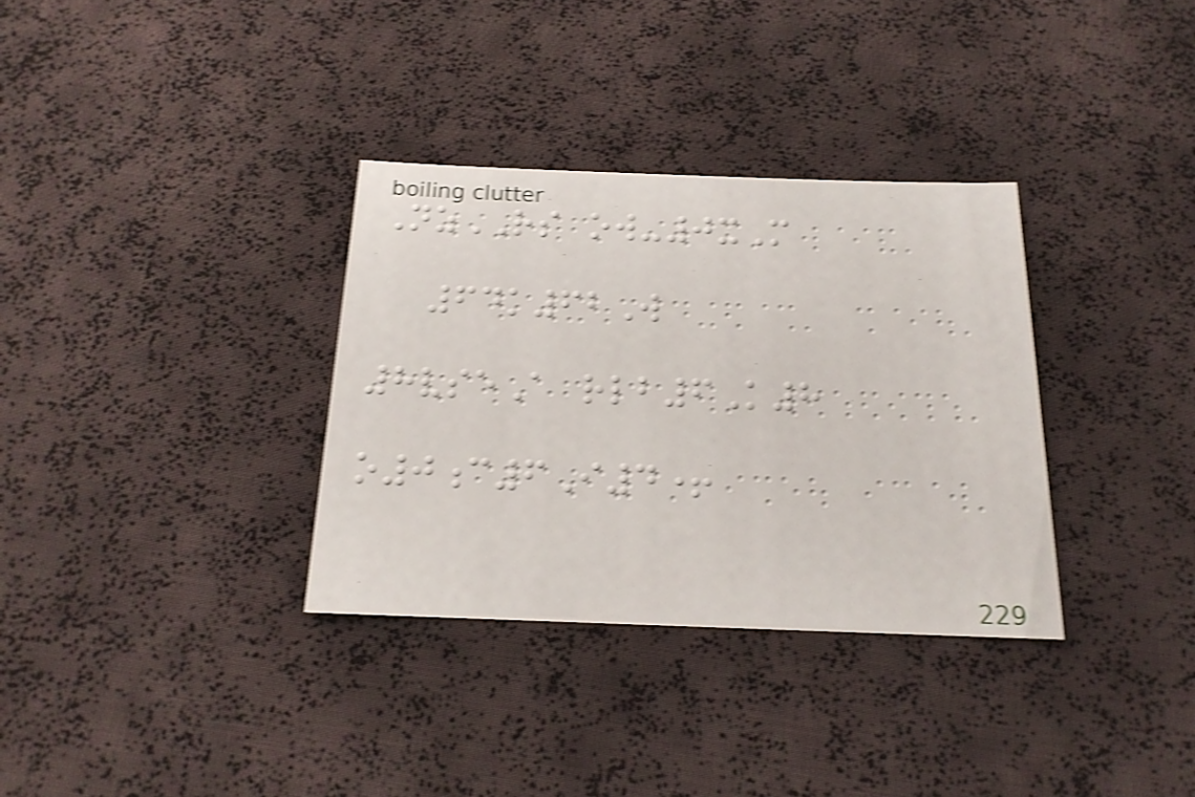NzRS ow-0xM
64k62W
8vseA rlb6K8
o0c6I4+
